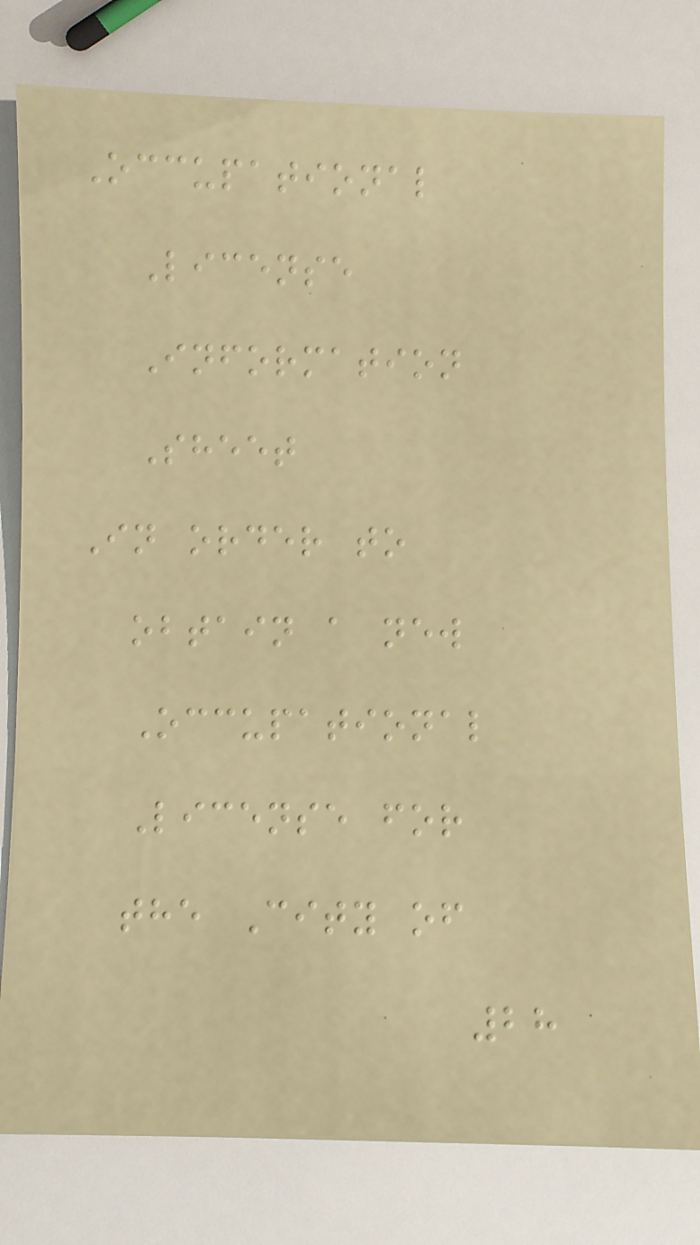Occupational
License
Information
Sheet
In order to
obtain a new
Occupational
License for
the City of
28
